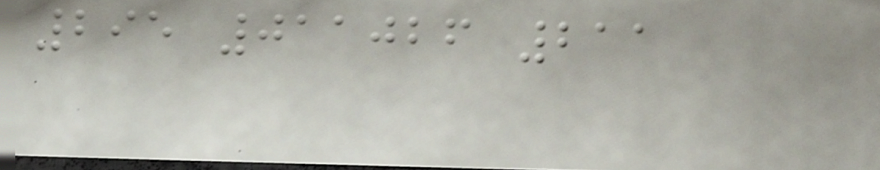295 011026 211
